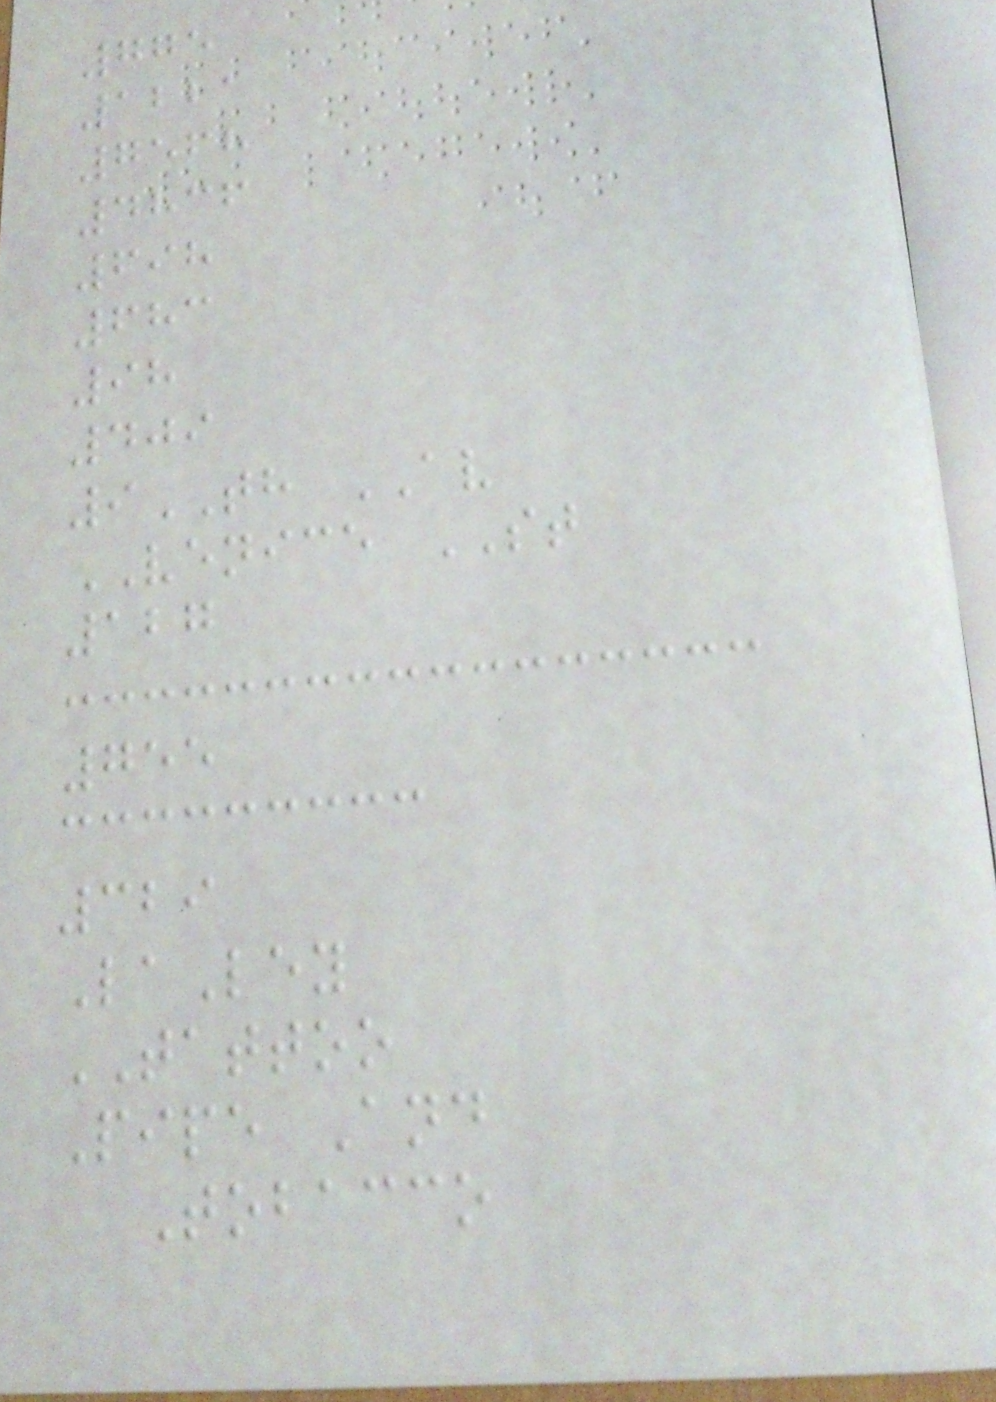775
1221
7568
4836
698
683
98
409
9TH AV
VENICE ST
127
755
329
LaLey
TATTOO
Pipe And
Tobacco
